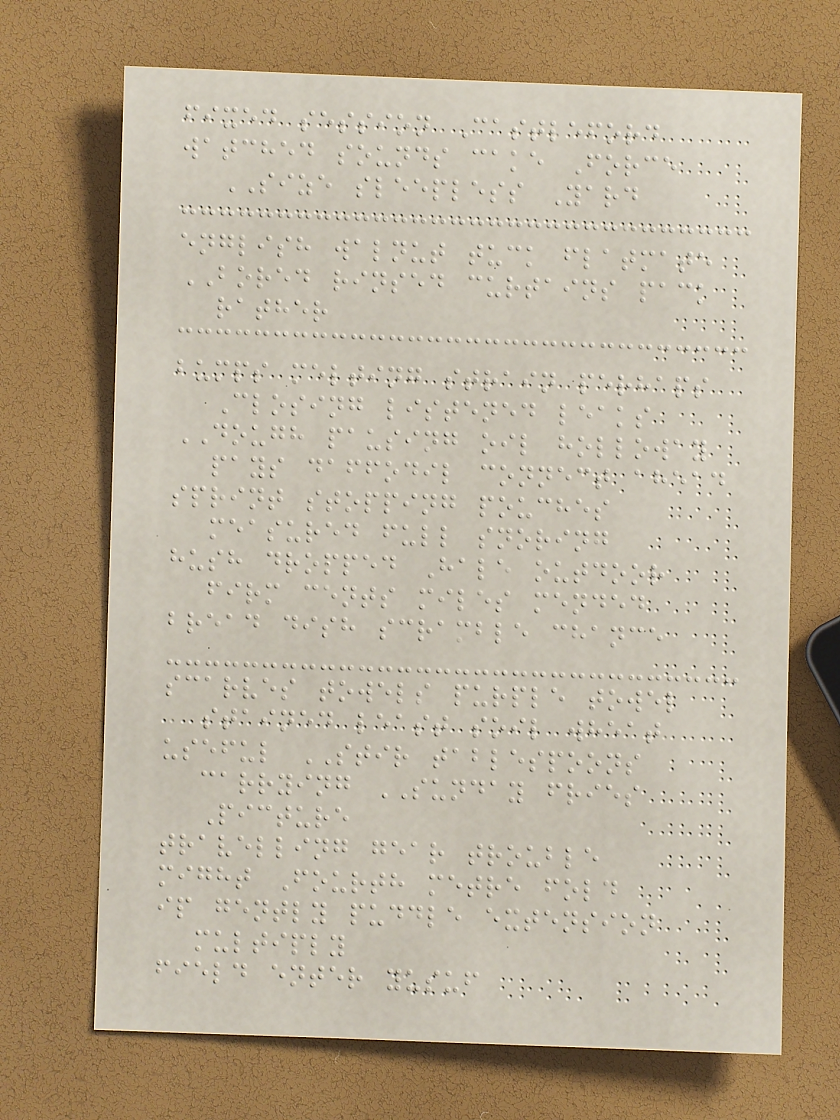fixed session Castleford
watched sounds cake Force
SIZE sleepless Yard
english walnut tuck flatmate
BORED rinsed curtains pack
rather
bumps melting strain perhaps
Closing listened leaks
DOUGH pausing oil holloway
pays daffodil connect ahead
sprint stopping pouches
measured full snoring
hush dropped Hale outdoor
firm cents miles mended
bread dish scramble chance
scarves towels purple towel
stained least soil wheat
useful STIR tablespoons
carrying SUNDAY fries
Picture
travelling gear trouble
might Fourth metre fold
ip gently puddle extension
multiply
field enter yusuf
